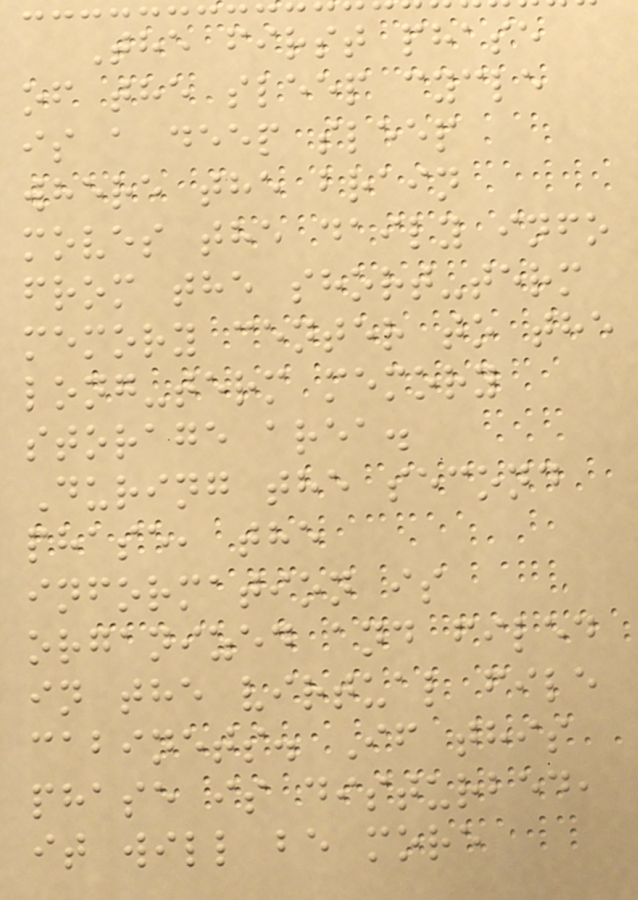The first phase
of the sleep cycle
is a deep sleep
where the brain
moves the daily info
from the short-term
memory center to the
long-term memory
storage area.
During the second
phase, the
information is
organized and filed
in the virtual file
cabinets. If this
phase is disturbed,
it will be more
